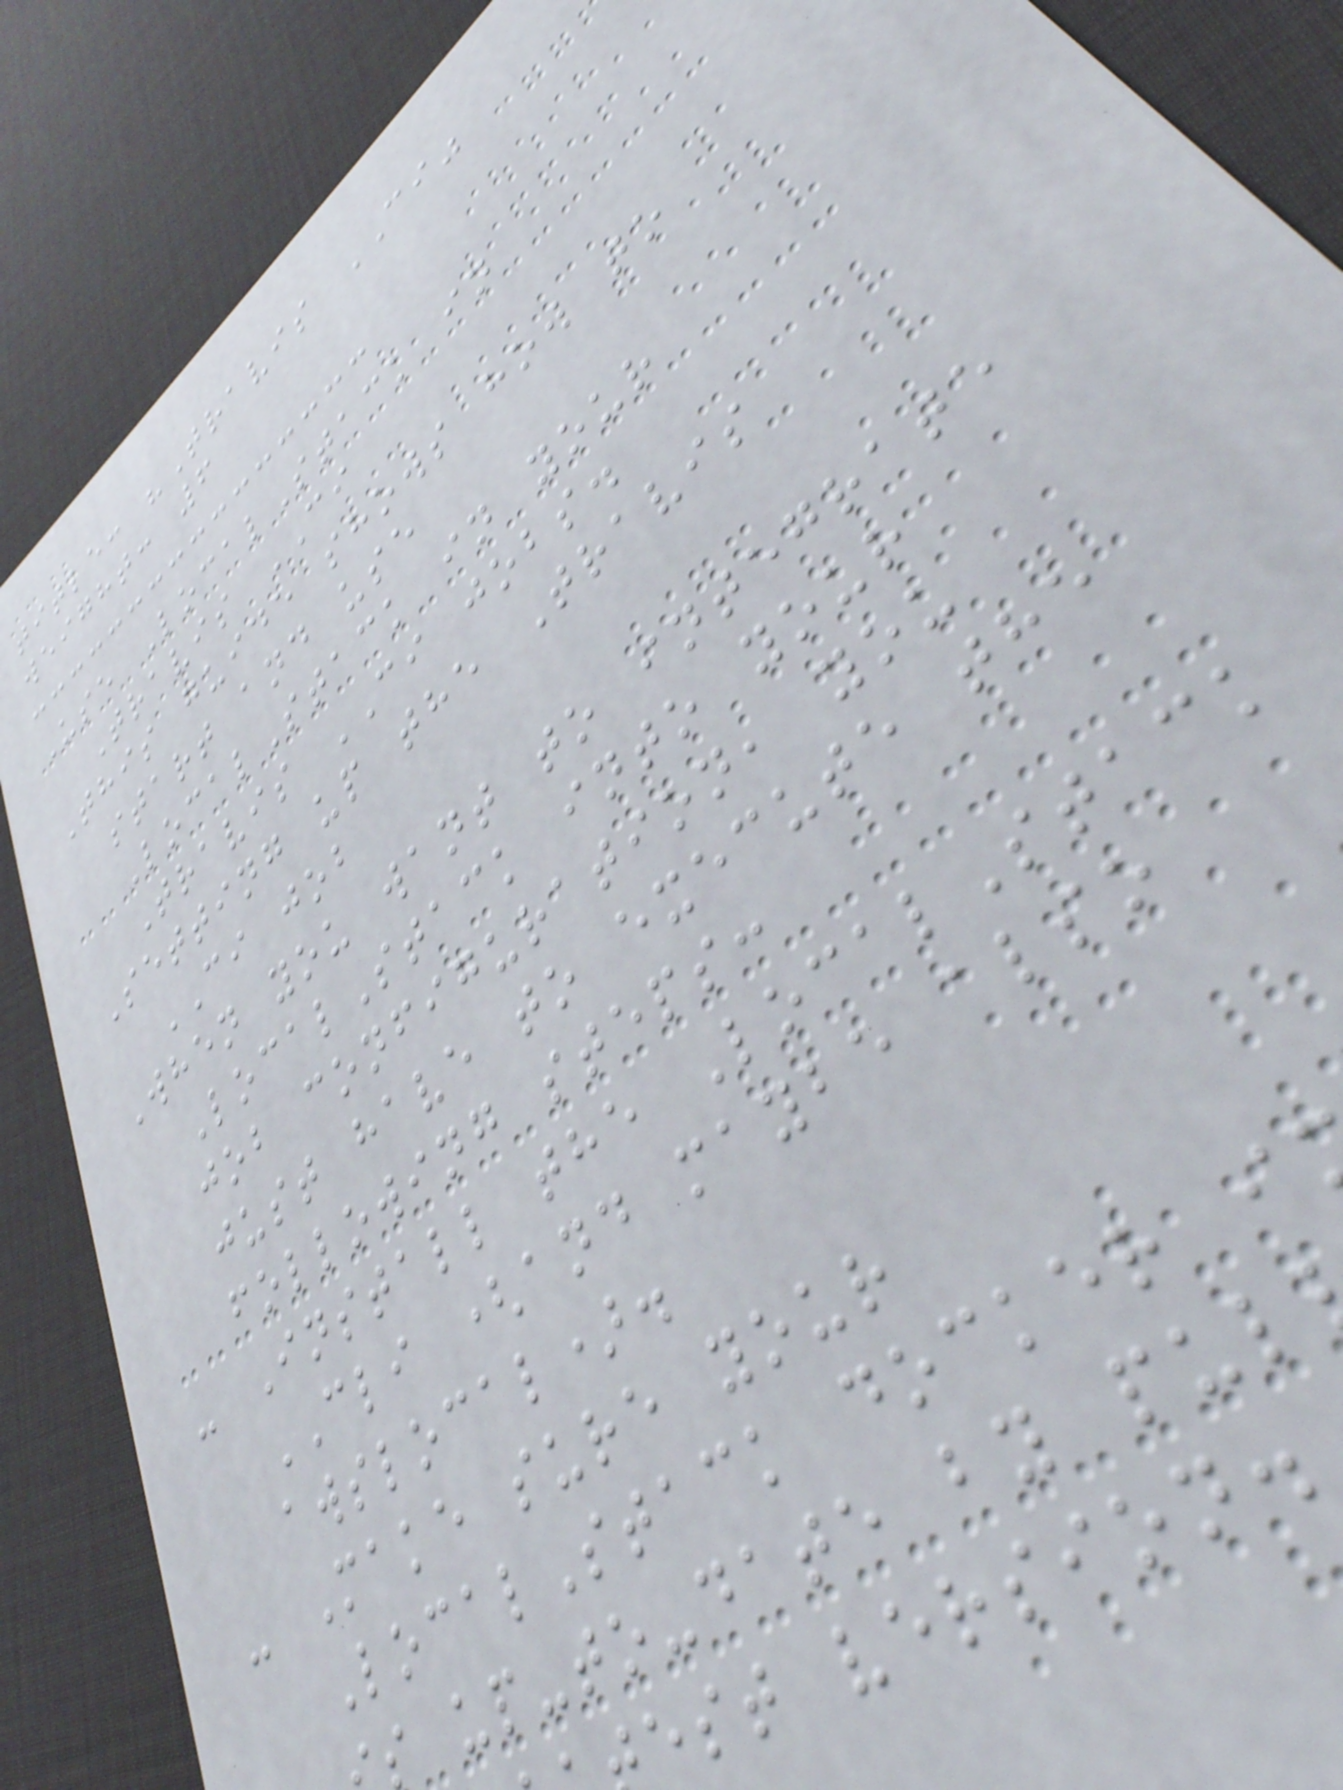title: "Travis CI"
weight: 6
Use LocalStack in
Travis CI
This guide shows how to
start and use
LocalStack in your
Travis CI jobs.
Setting up the Travis
CI job
When you want to integrate
LocalStack into your
job configuration, you
just have to execute the
following steps:
- Install the LocalStack
CLI (and maybe also
awslocal).
- Make sure your
LocalStack docker i
s up-to-date by pul
est version.
